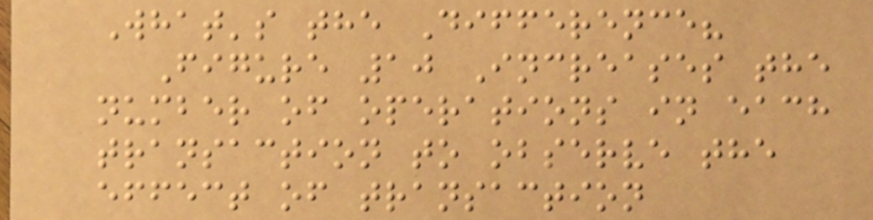What's the Difference?
Figure 10 Increases the
number of operations in each
transaction to observe the
effect of transaction
